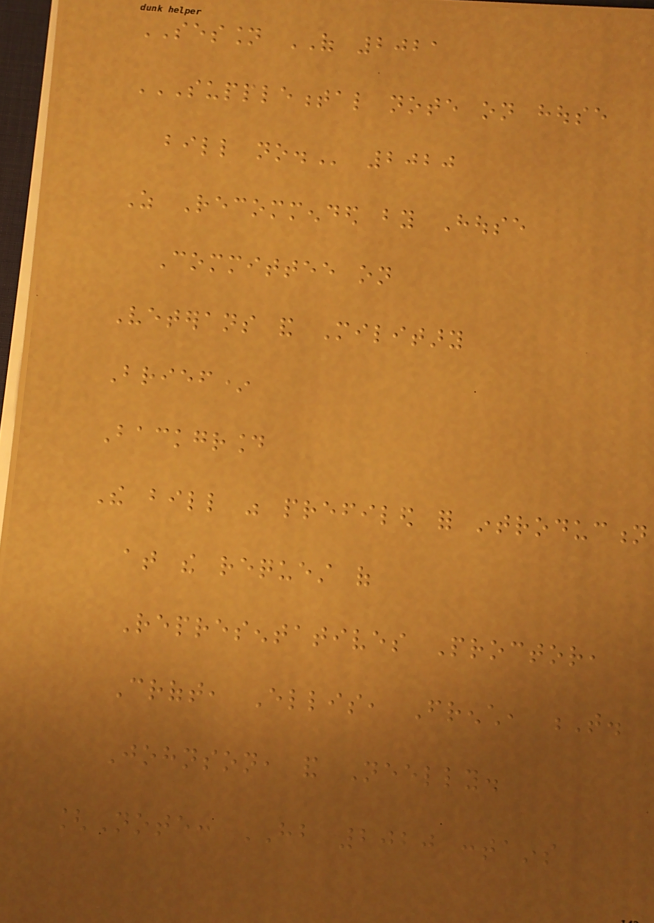SESSION OF 2021
SUPPLEMENTAL NOTE ON HOUSE
BILL NO. 2020
As Recommended by House
Committee on
Veterans and Military
Brief*
Background
The bill was prefiled for introduction
at the request of
Representatives Proctor,
Croft, Ellis, French, T.
Johnson, and Neelly.
[Note: HB 2020 contains
